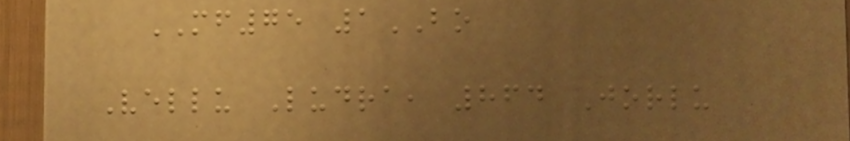MF75 1BO
Vellu Ludra, 864 Jorlu
